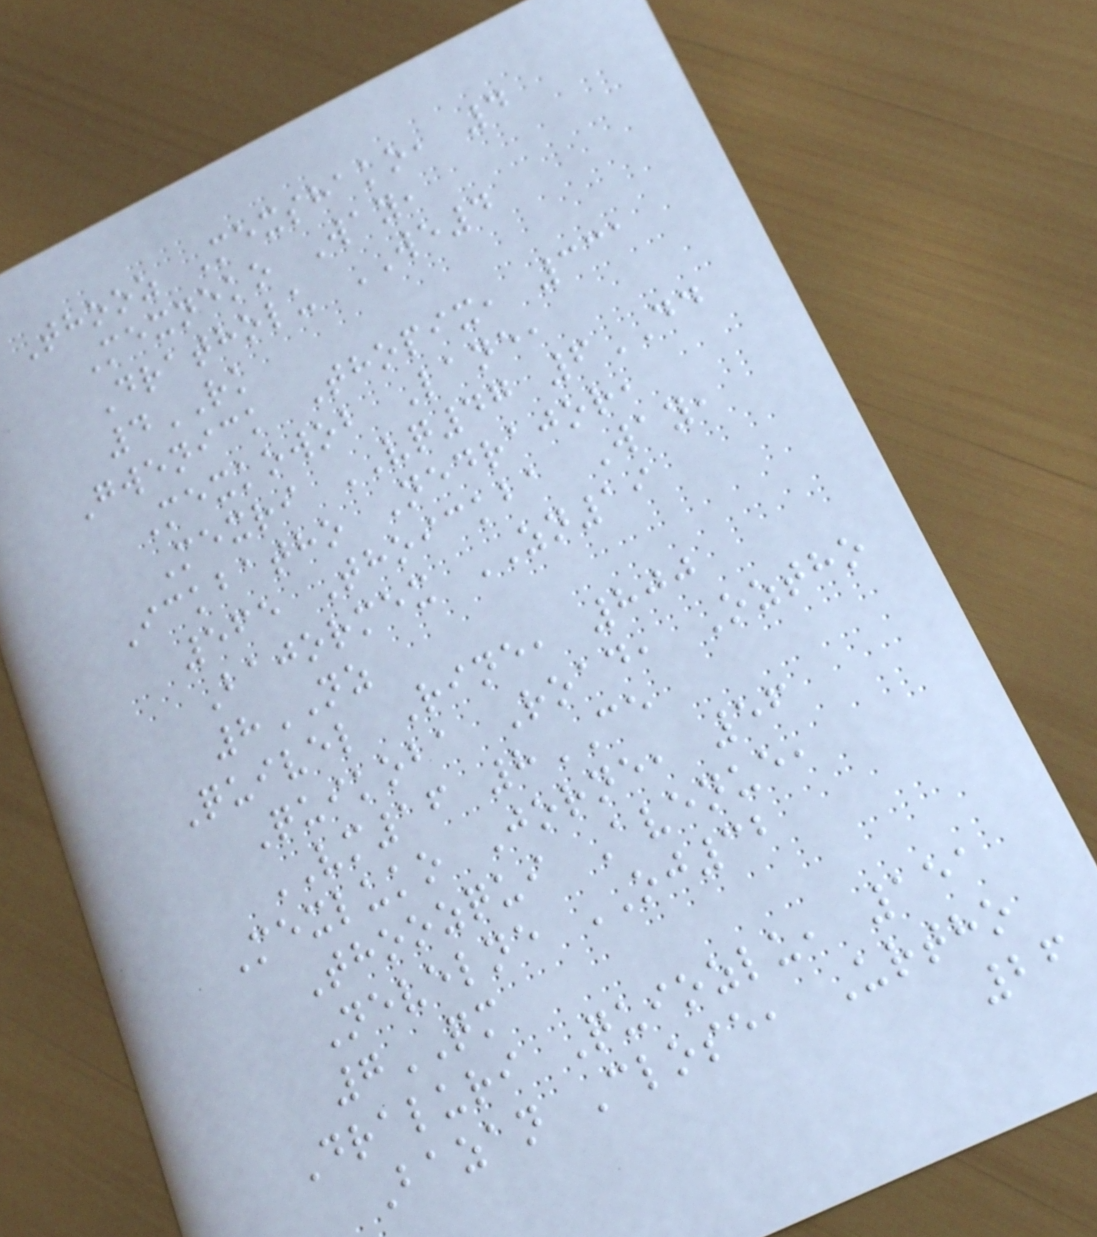Thooz Mexshako, 4
Mexneko Way,
Dratholu WE4
4RK
Gwenick Thopix, 331
Mexkowob Lane,
Mexri VQ47 6DD
Ickbatho Nedrajor,
565 Thoickba Way,
Bajormex ZN19
8NZ
Quivel Rine, 800
Quikoba Road, Oztho
VM16 8CE
Mexluko Jorne, 56
Thoozqui Avenue,
Nevelne OJ32
7QM
Draluri Quiozlu, 151
Bazan Close, Urtho
26
